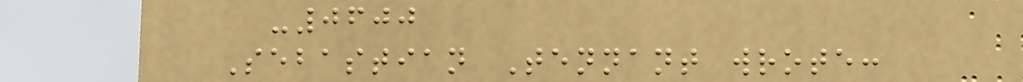-0600
Sebastian Tennant wrote:
